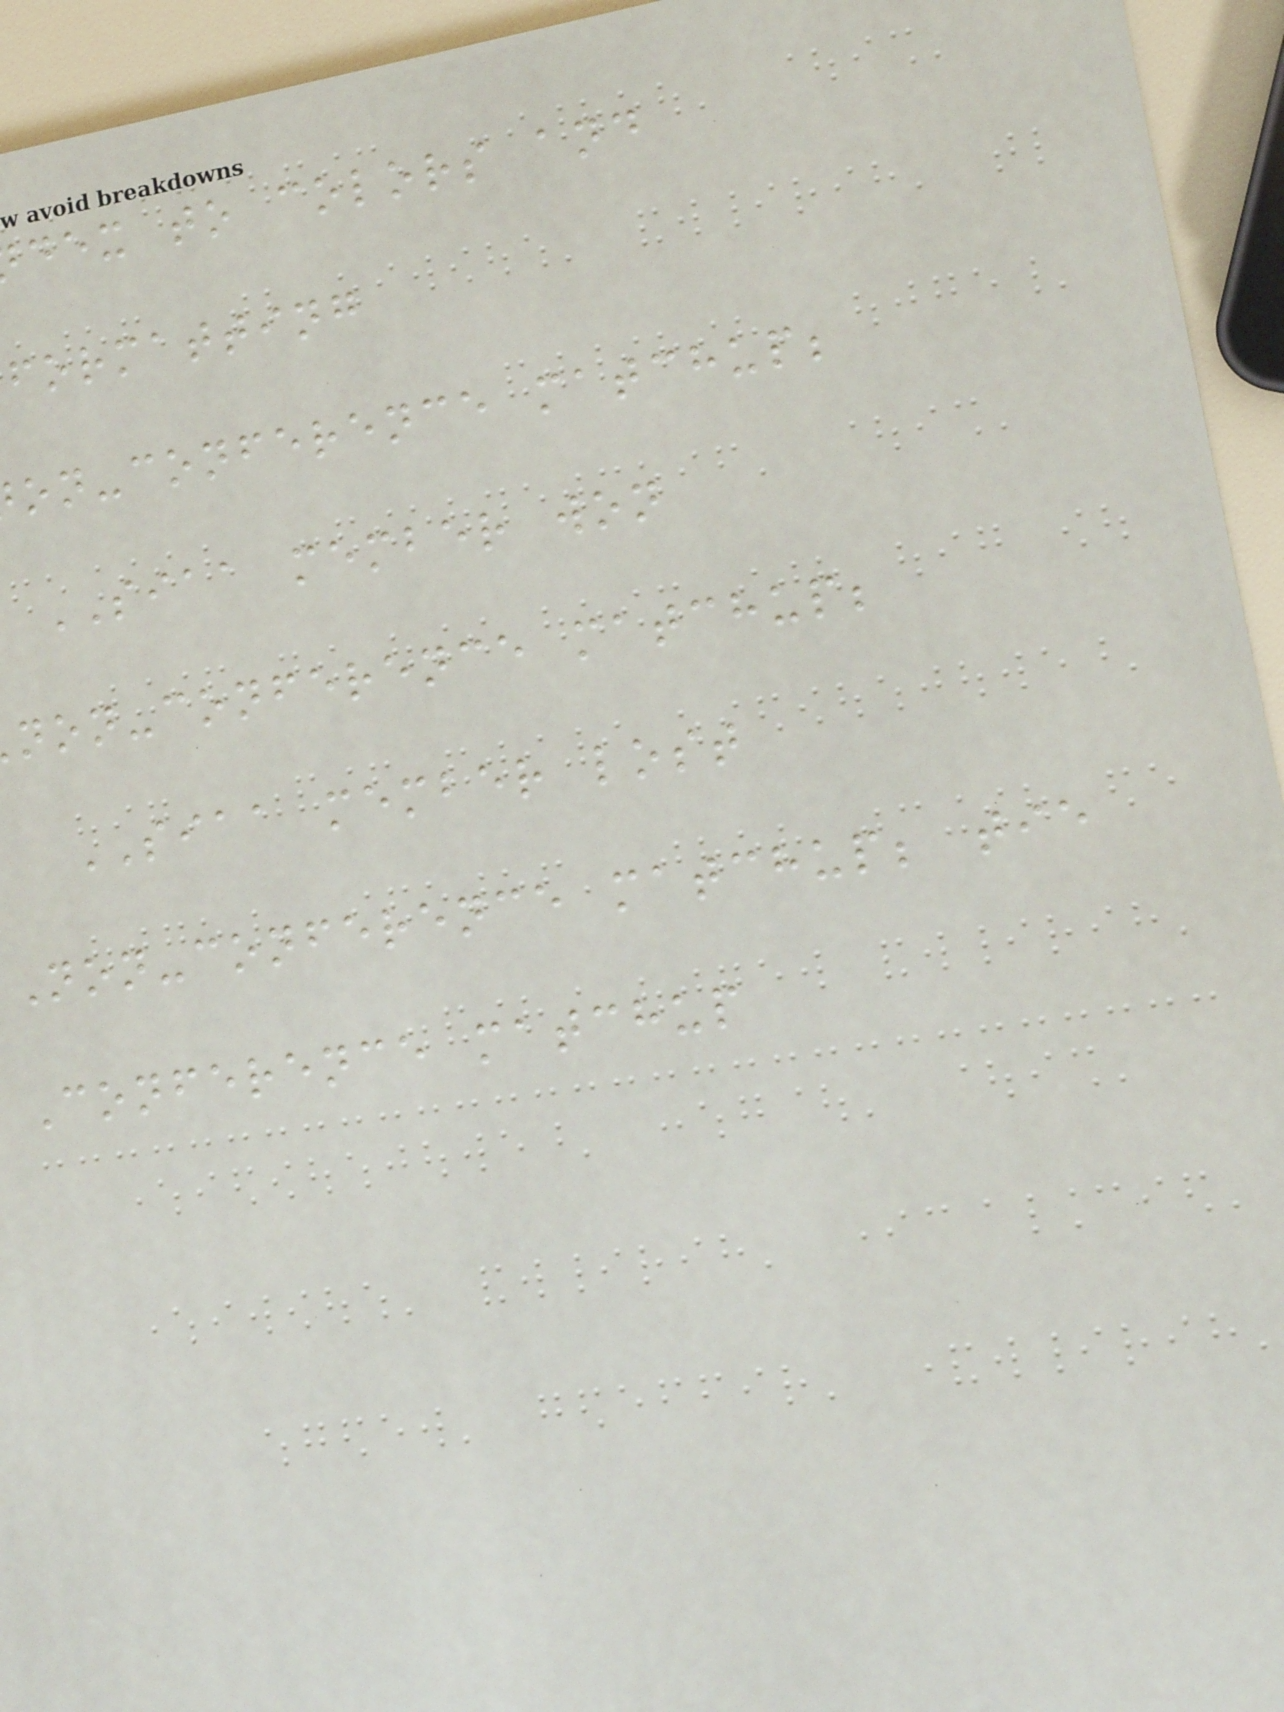dex to colors and
formatting
on-conference matchup;
SIAA member won
non-conference matchup;
SIAA member lost
Non-conference matchup; tie
Conference matchup
